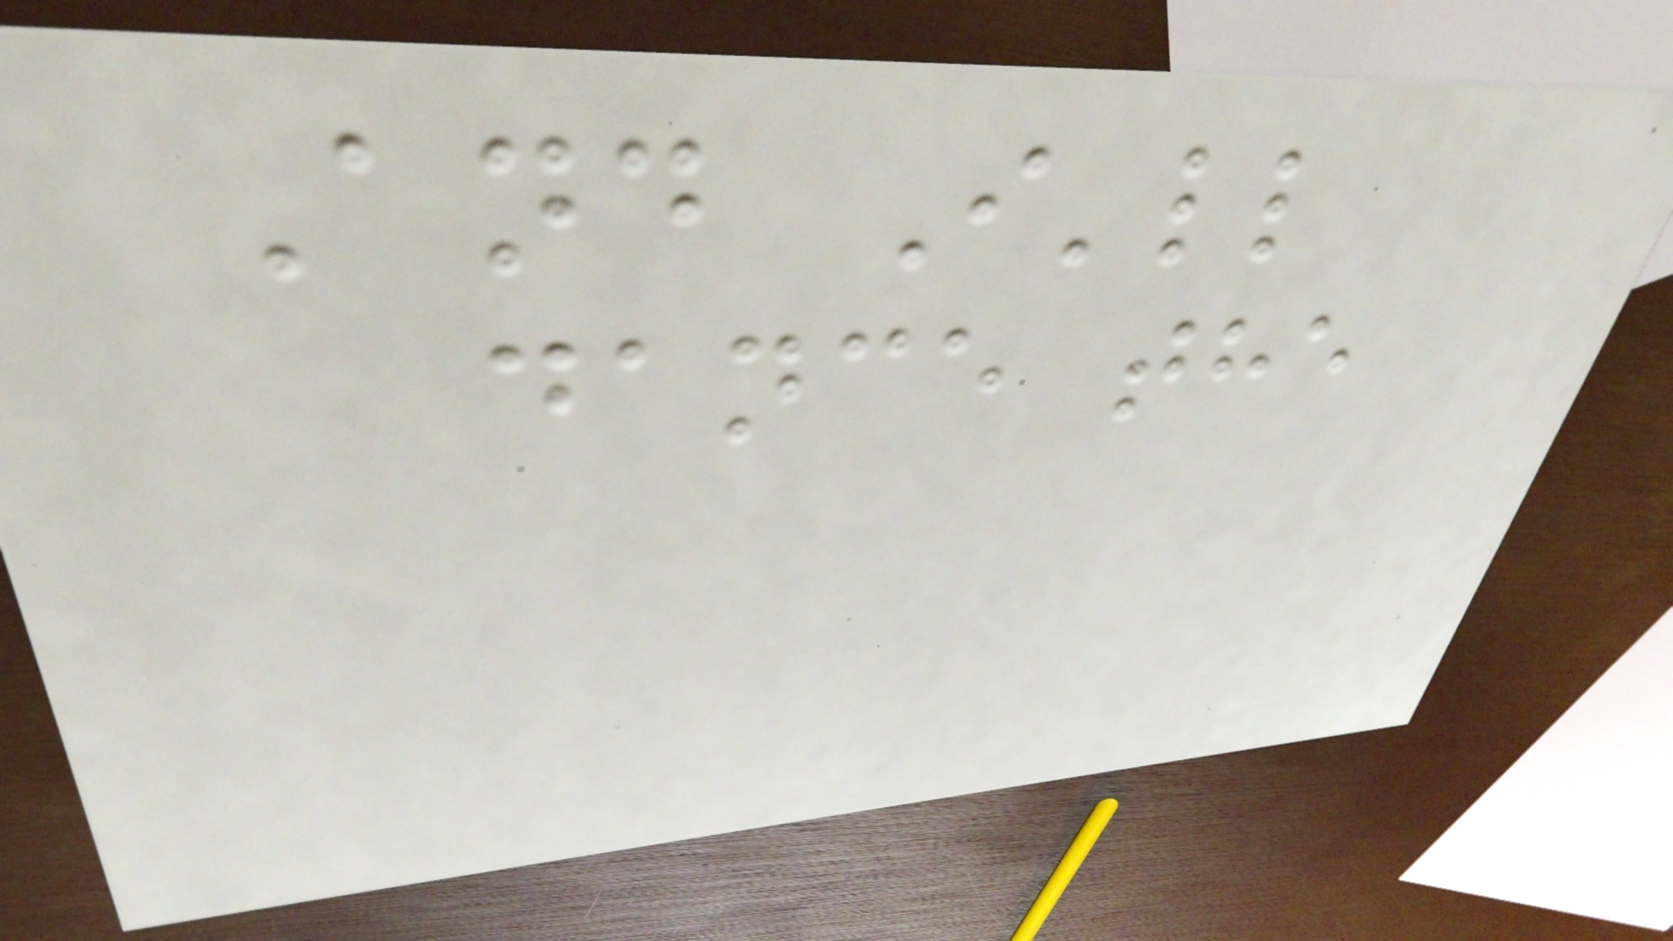And I'll
dance the
